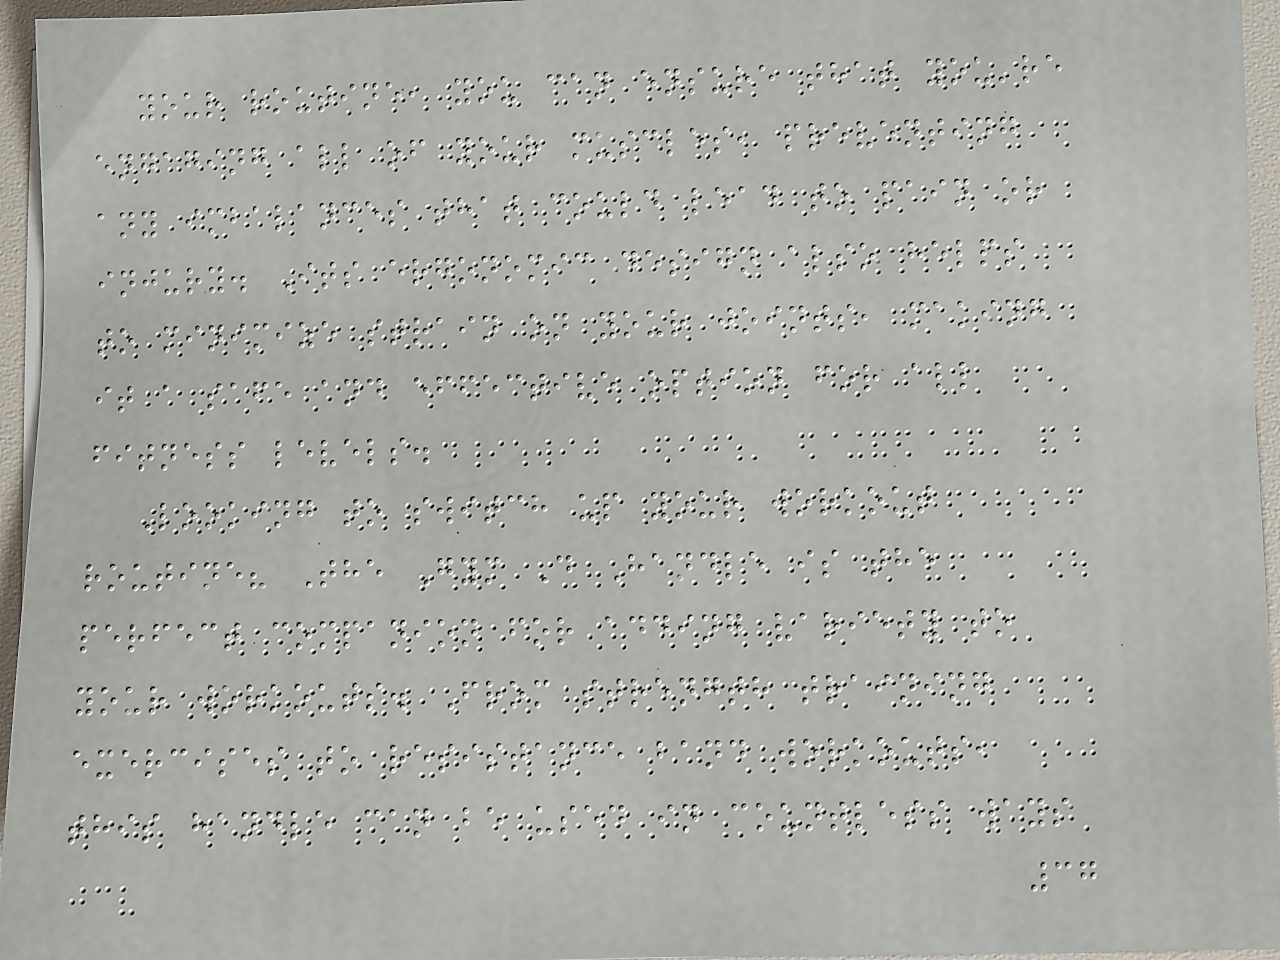your routine, you can ensure that you're
engaging all of your muscles, preventing
any imbalances that could lead to pain or
injury. Its ergonomic design also helps
to minimize strain on your joints, making
it a safe and effective option for all
fitness levels.
Looking to switch up your workout
routine? The Gym D Handle is the
perfect companion for adding variety to
your workouts. From strength training
exercises to resistance band workouts,
this handle can be used in countless ways
37
